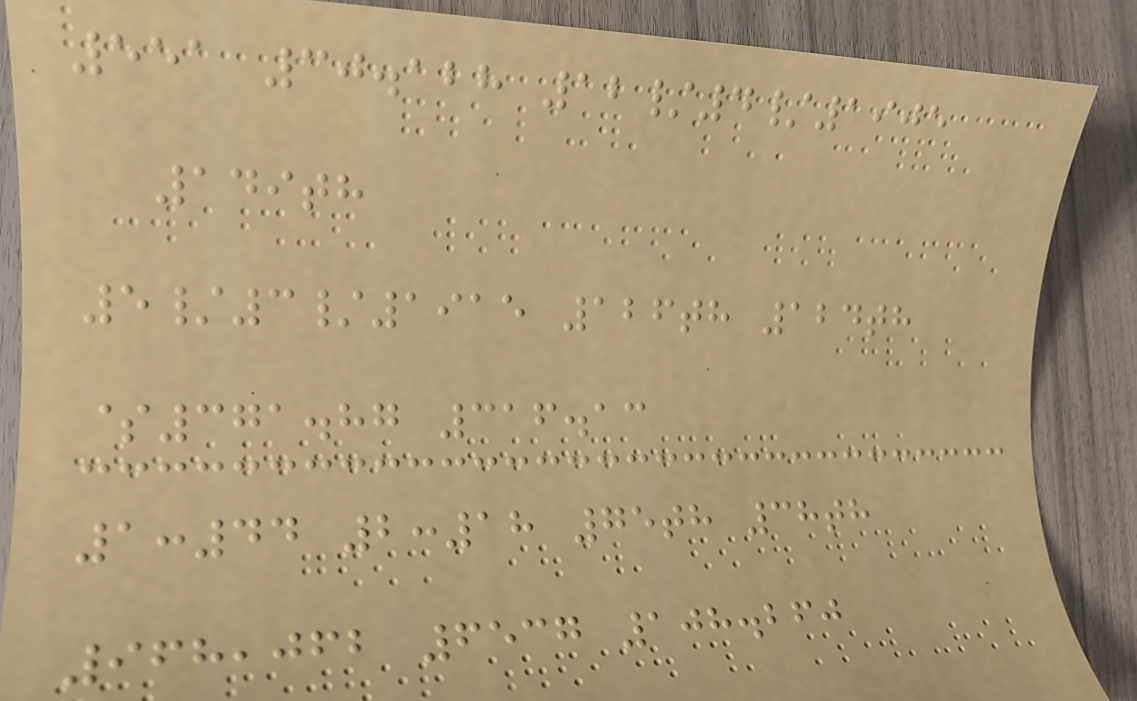551 30.128 12/4/1905
149th
5/3/1915 126th 124th
$371.87 316.13
1:44 2:18 75th 38th
968,062 6537 108.260
